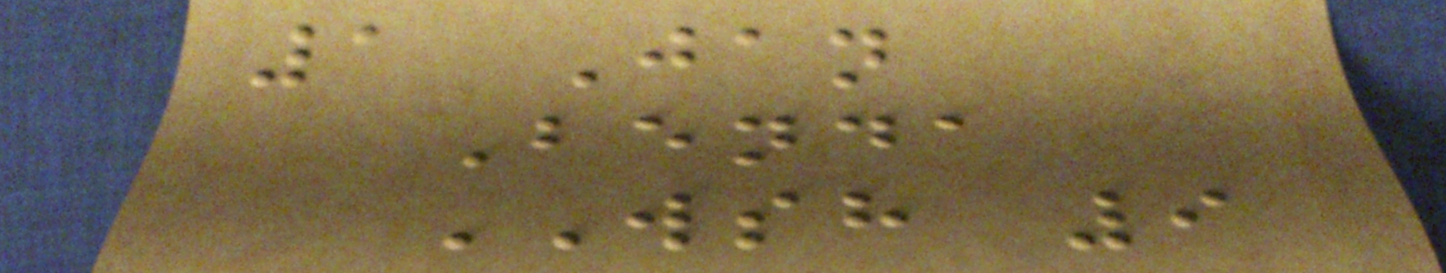1 Jan
Benda
WSH 9
